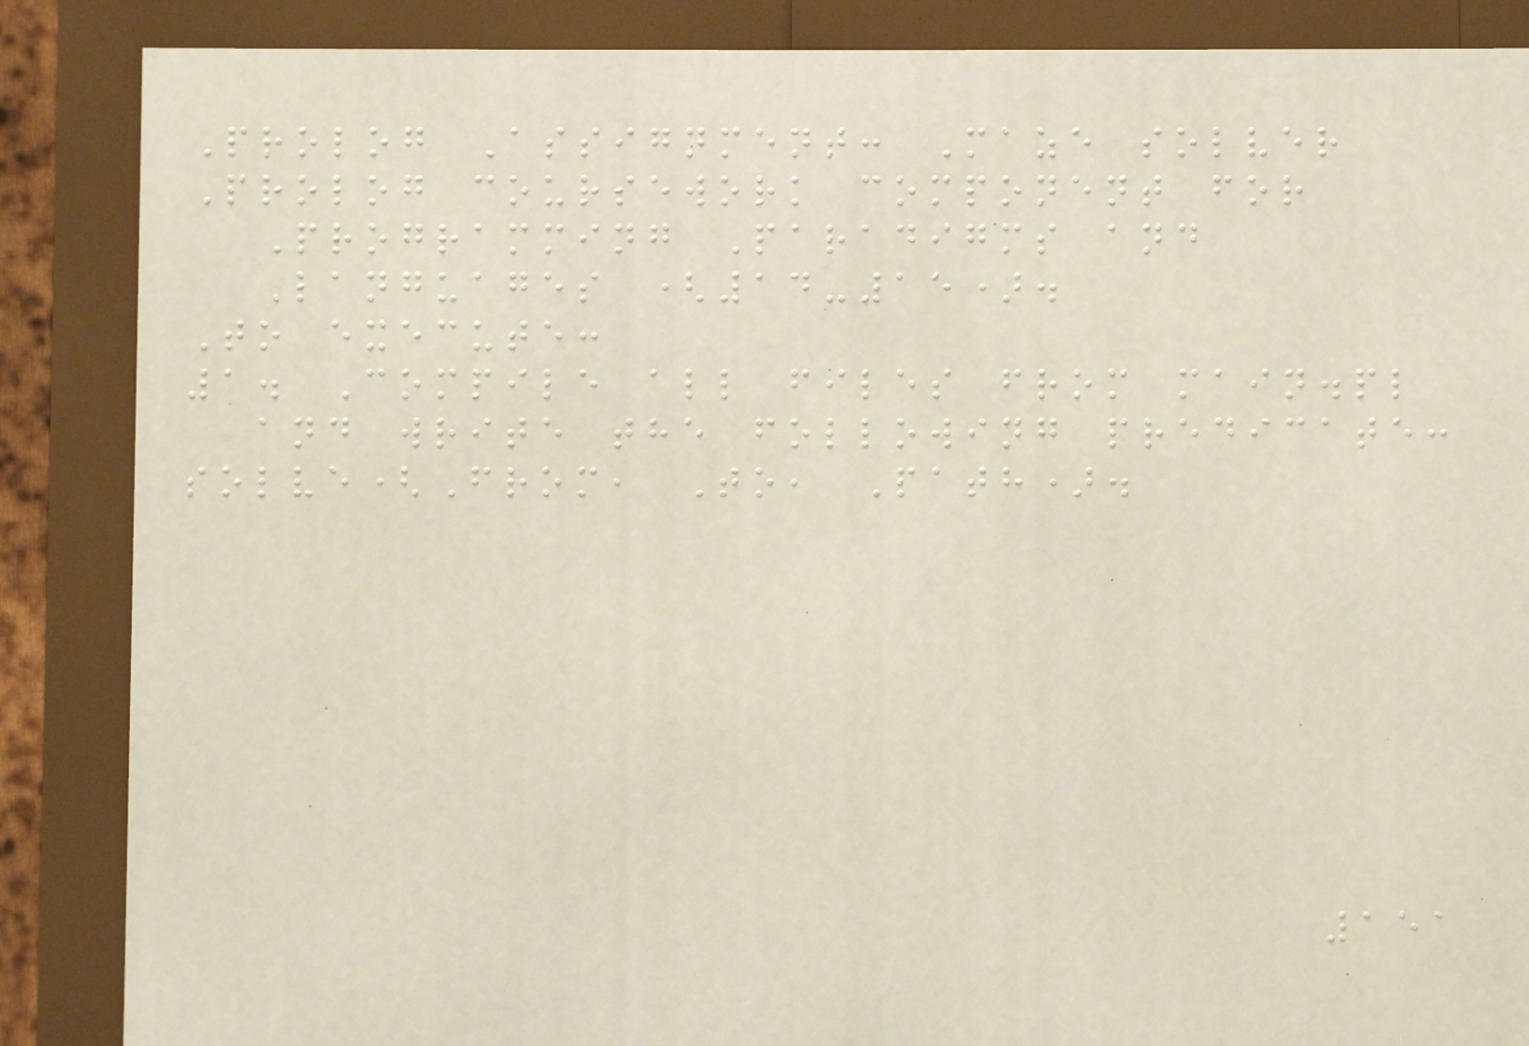Prolog Assignment: Maze solver
Prolog coursework component for
Programming Paradigms and
Languages (14-15).
To execute:
1. Compile all files from main.pl
and write the following predicate:
solve(From, To, Path).
151
